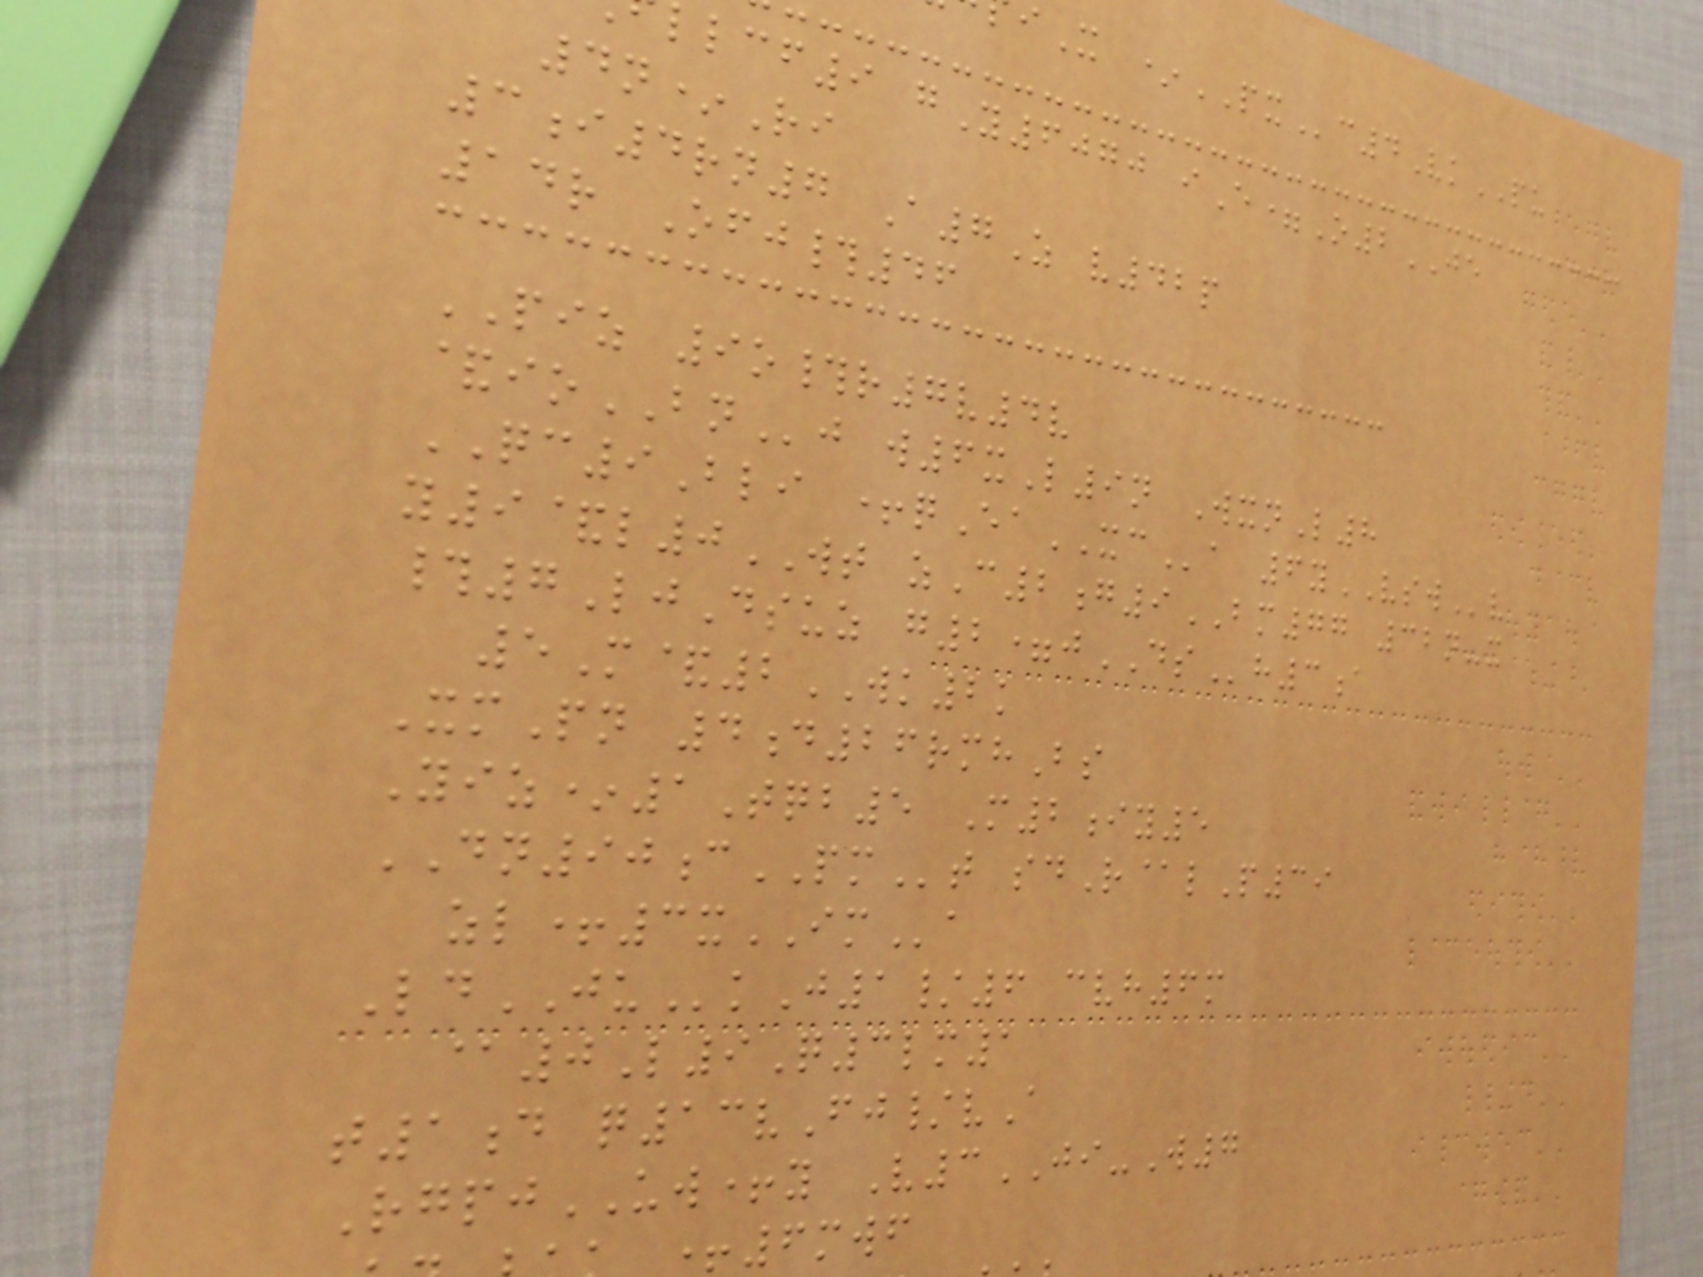iX *PXc4VkPU
llcf9 gY6070 iE=O2JE
4n*Ri
3i4rn7 A7Z v42p
14r Ofj#46
PIZ 9o#r7v4v
&ioBNj w6xL9n WxnL8
QC9Bli +qEaXCa 6yVSWv
y9&l0WT zC2g9BM77 32n-x
#7LjDsuz g2=jDSh3a
5M&2WK2k
XmPn 4d26rmhBs
Yiz*1Tqb5 M2iy5
DN90cPMt sdR@lP39
zl+3xIMa
LdJUkJ1/6 cvh6m
@0L9Q3lm1
t1d q13vFj/vA
RgpjUW+y V3JI-W7
+6mwf
